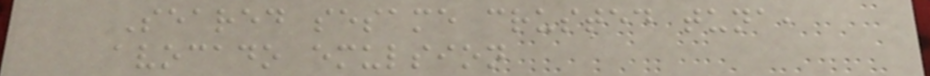Seared sesame crusted tuna,
avocado emulsion
